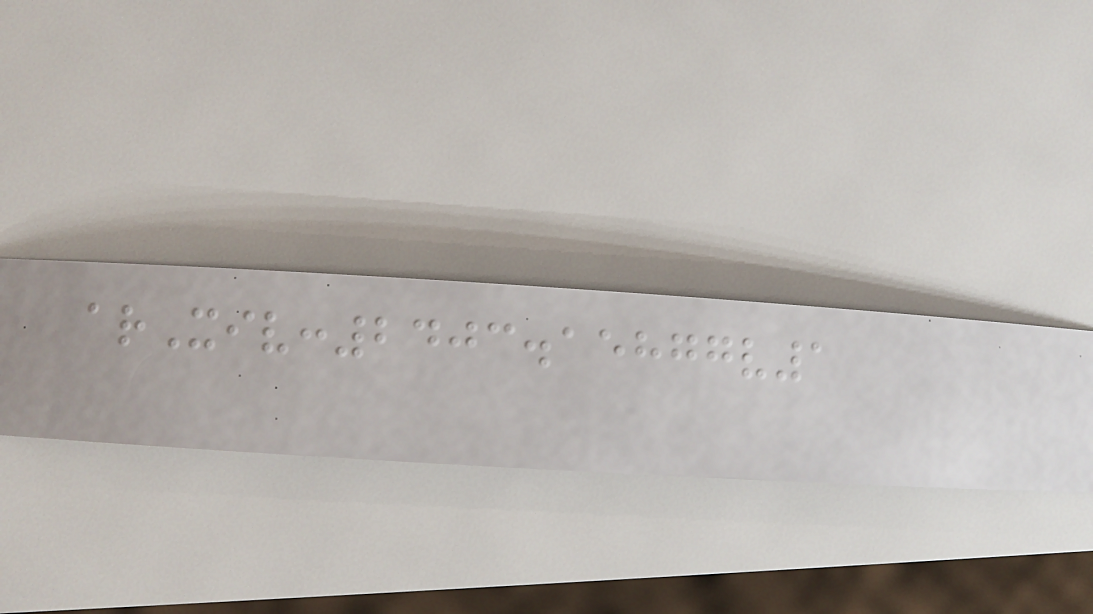arXiv:2403.15877v1
